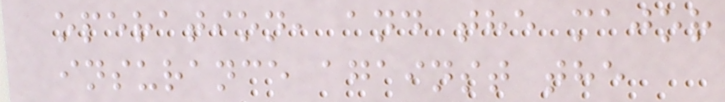operation, and the major
insurance against the
